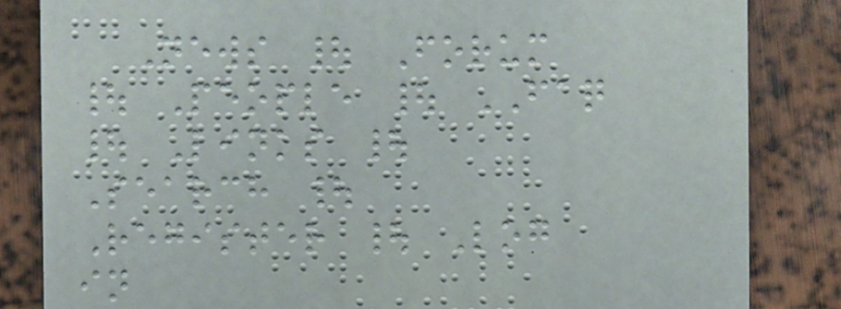News | Forum
| People | FAQ
| Links |
Search |
Register | Log
in
